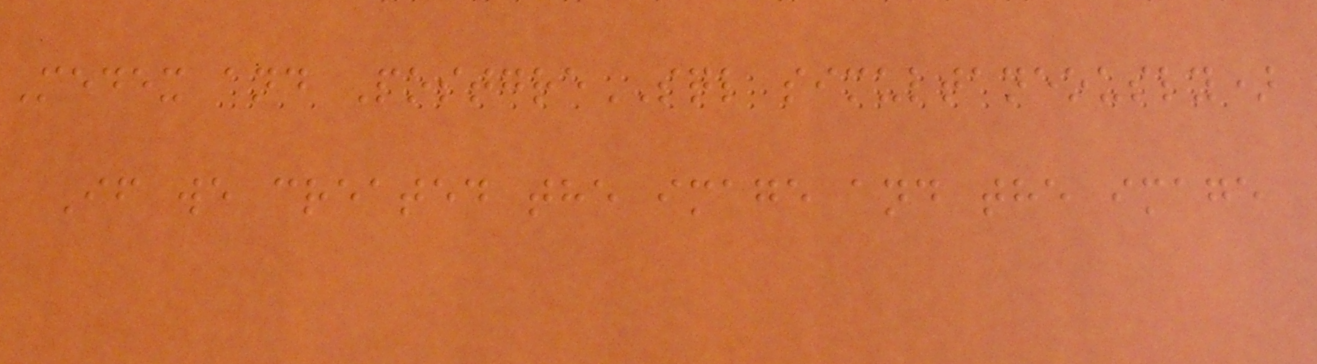Medex and PostgreSQL simultaneously)
If we created the image and the image
